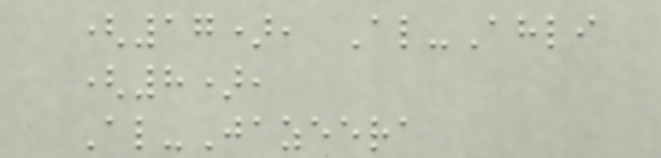(17), Al-Ahli
(8),
Al-Jazeera
